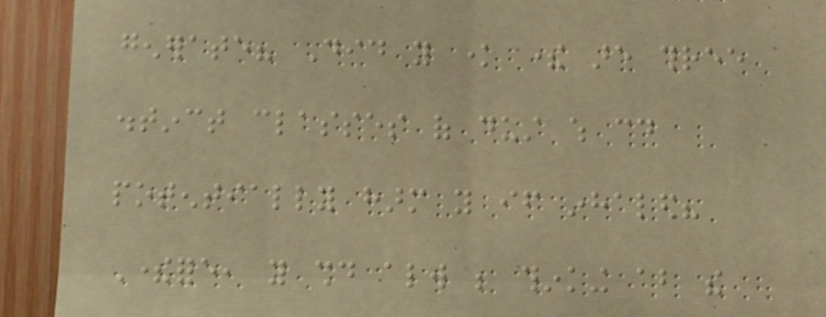generate? Did you know there are three
distinct classes of dust which could
potentially harm you if inhaled?
Therefore, you should always be thinking about the
